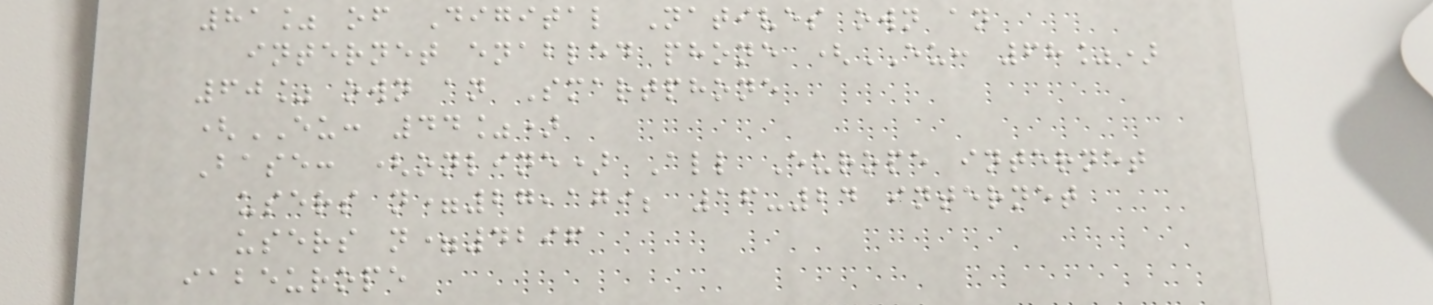81% of Digital Natives own an
internet enabled phone (EU: 68%)
60% own an Smartphone
(EU: 44%)
Base: (online) All Europe internet
users n=27,179; 16-24 internet
users n=4296
iabeurope
